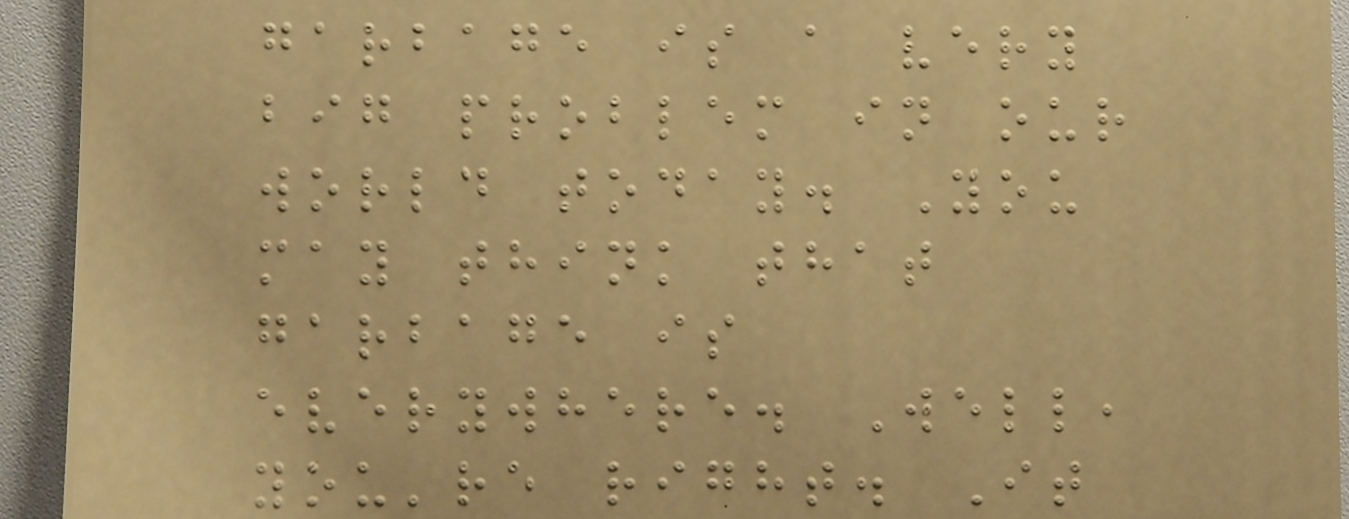garbage is a very
big problem in our
world today. You
may think that
garbage is
everywhere. Well,
you're right. It
